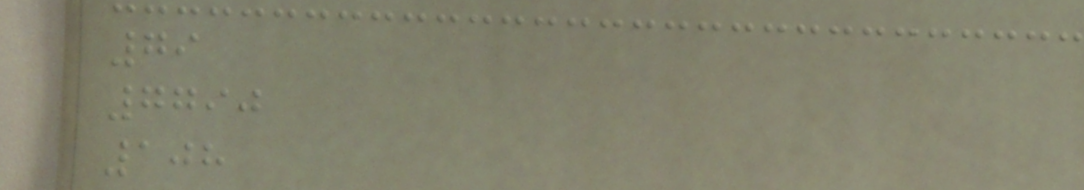79
7790
108
